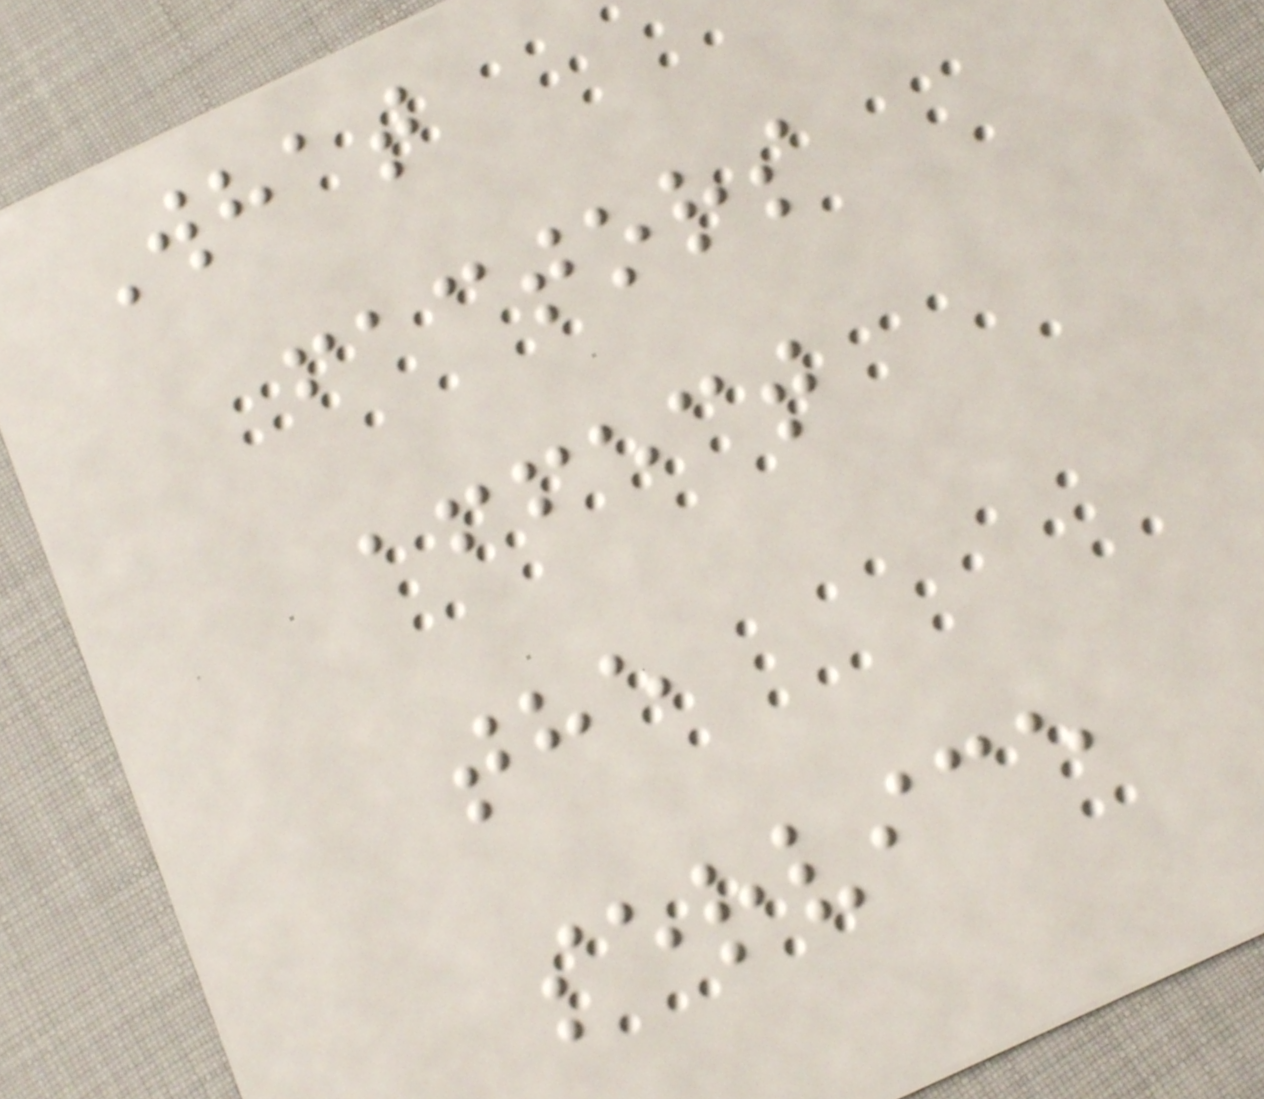What
factors
affect
the
service
